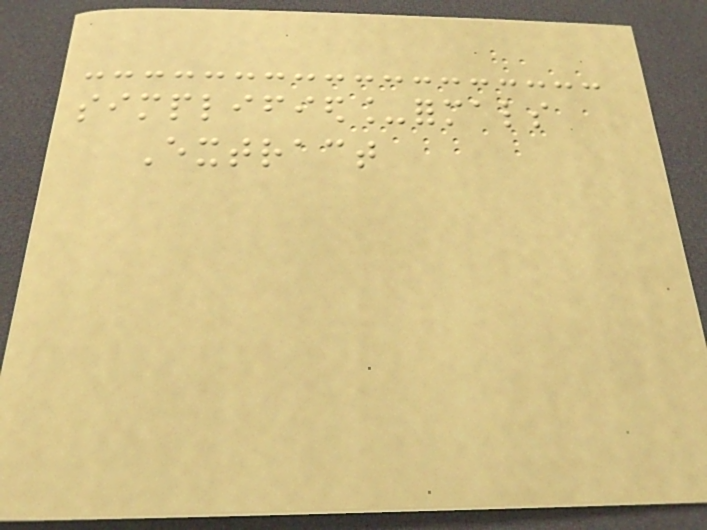simplified_formals
Extract
